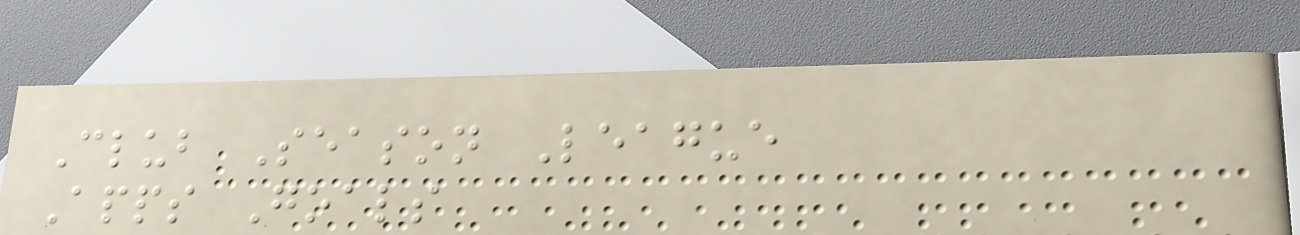Club Season League
Apps Goals
